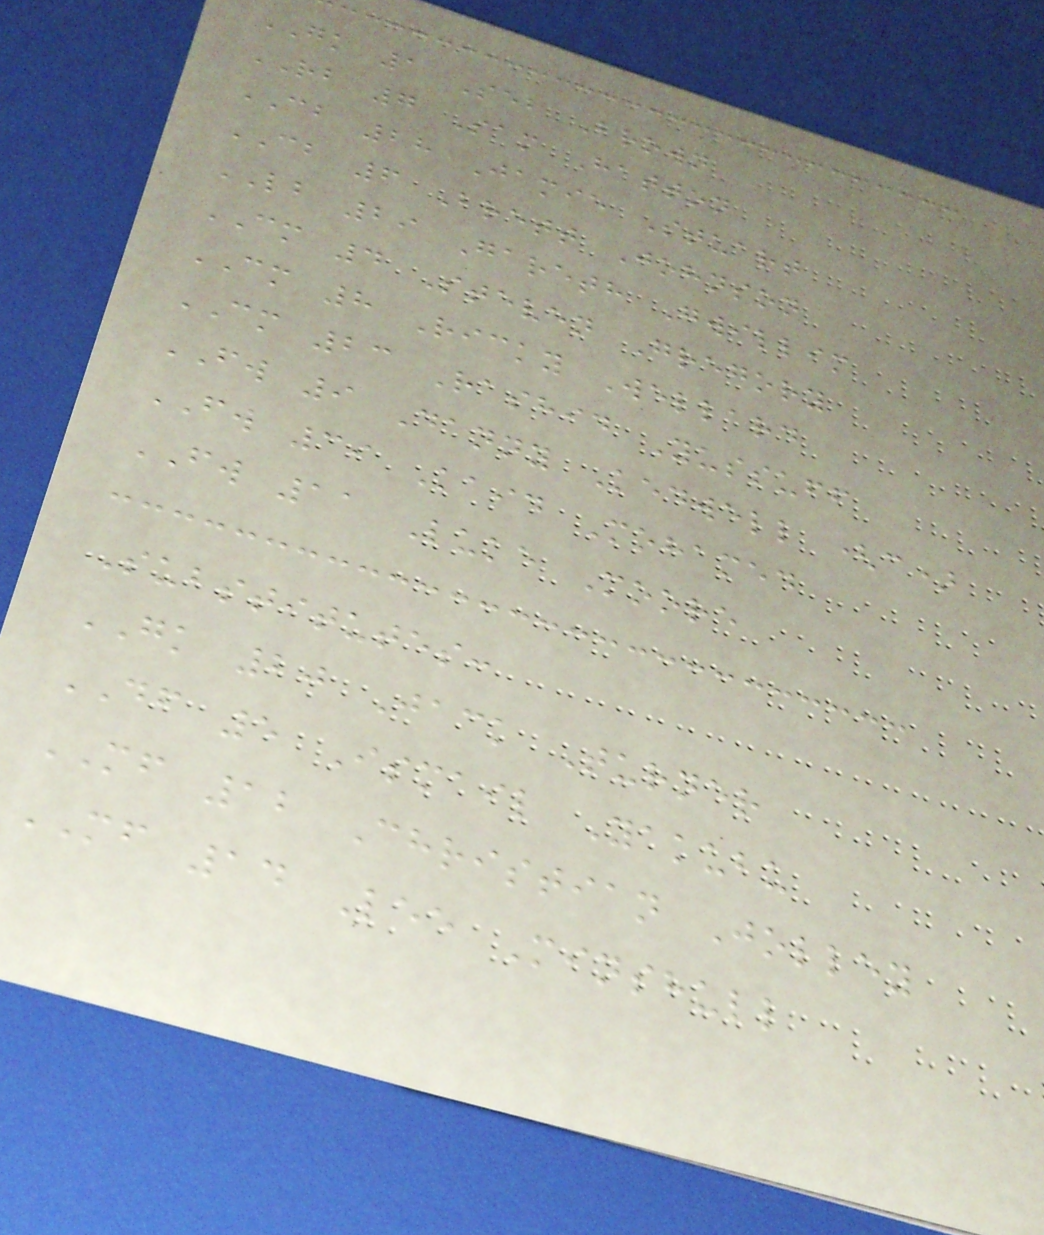GK 1 Seb Brown
RB 7 Sam Hatton
CB 28 Jamie Stuart
CB 6 Brett Johnson
LB 29 Gareth Gwillim
CM 4 Steven Gregory
CM 8 Ricky Wellard
CM 23 Rashid Yussuff
FW 9 Danny Kedwell (c)
FW 39 Kaid Mohamed
FW 11 Luke Moore
Substitutes:
GK 20 Jack Turner
DF 5 Ismail Yakubu
MF 12 Christian Jolley
MF 14 Lee Minshull
